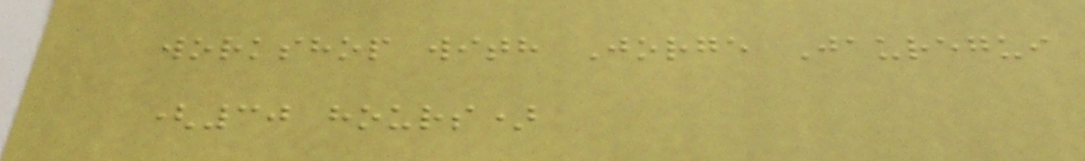workshop with Jorge Jauregui
(30 hours)
